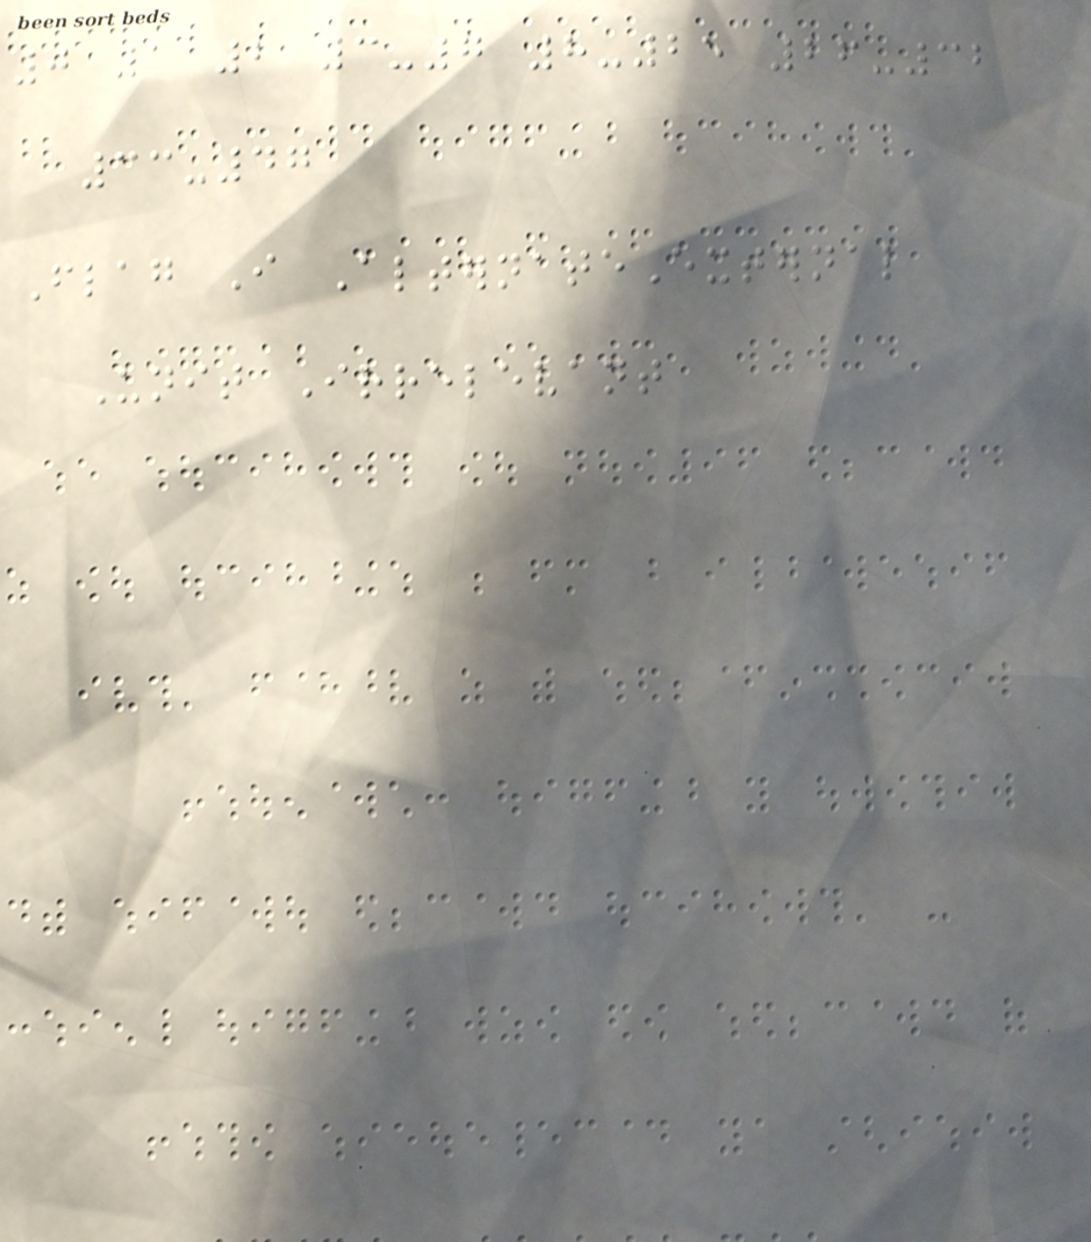0 1 2 3-7 8-25 26-32
33-47
Flag I AlternateExternal
Unit Irrelevant
